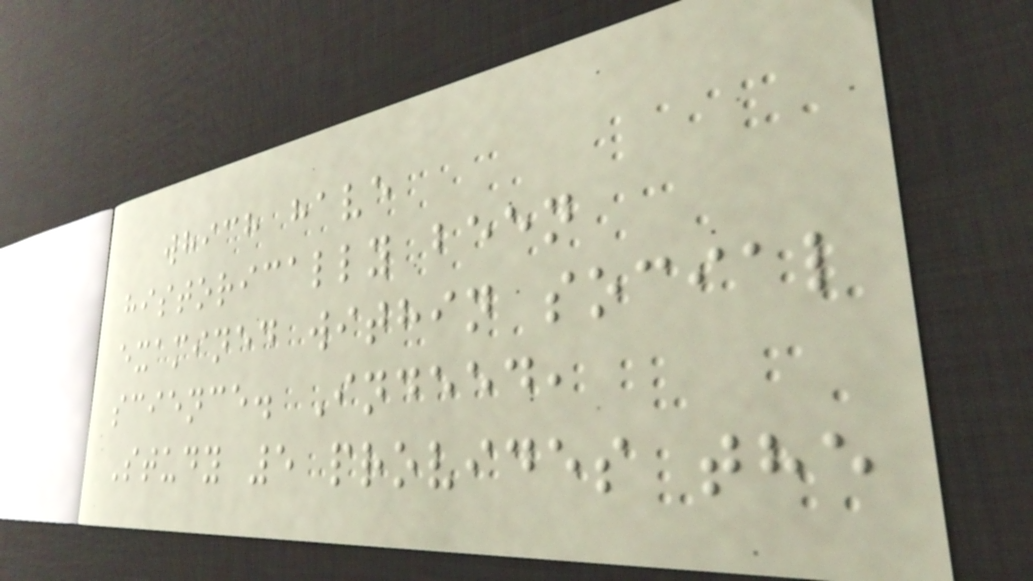which have
historically been
examined within social
science. Indeed,
Study 5 provides the
